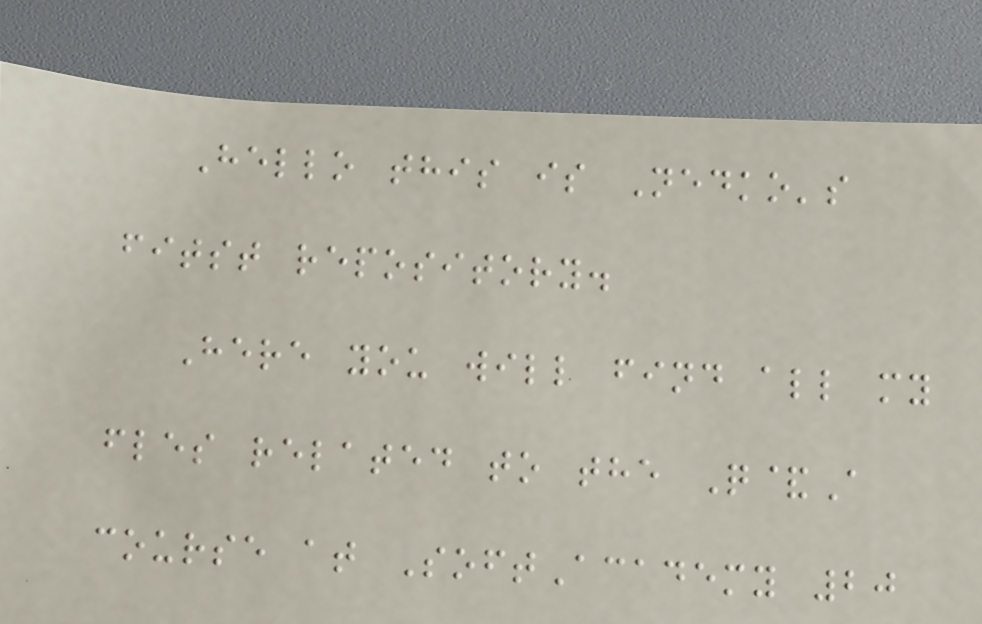Hello this is Nedko's
fitst repository.
Here you will find all my
fles related to the Q&A
course at SoftAcademy 20
